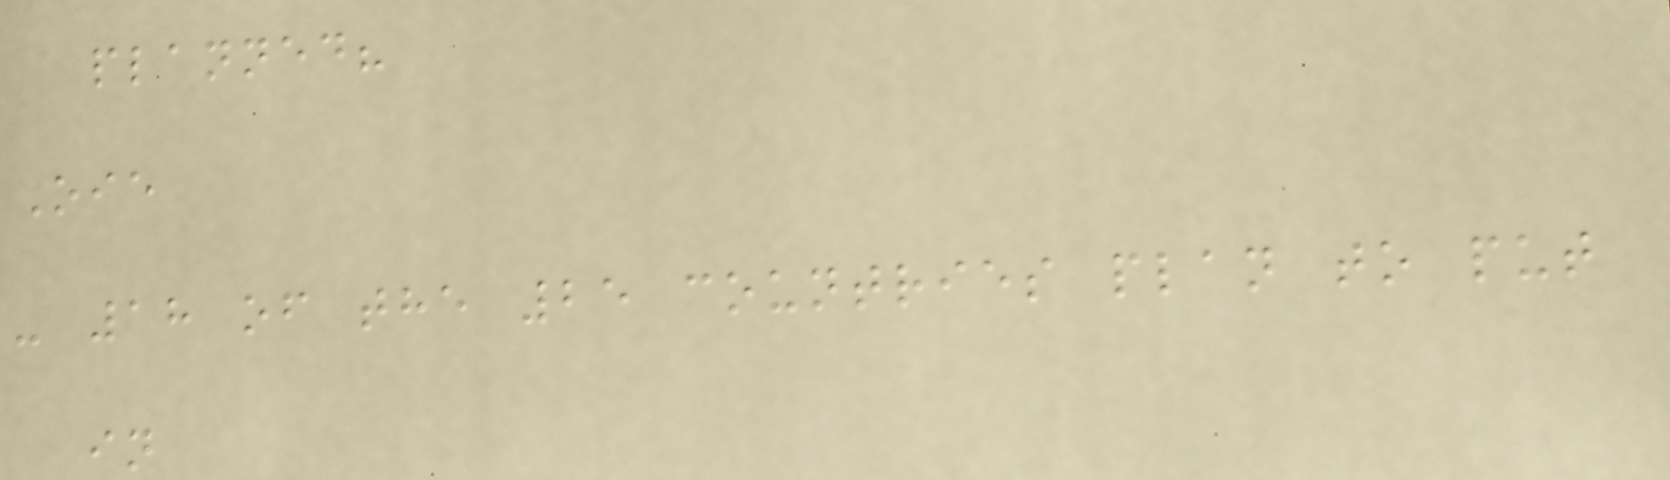planned?
Oie
- 18 of the 25 countries plan to put
in
